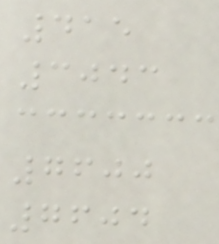415
3043
7600
7604
